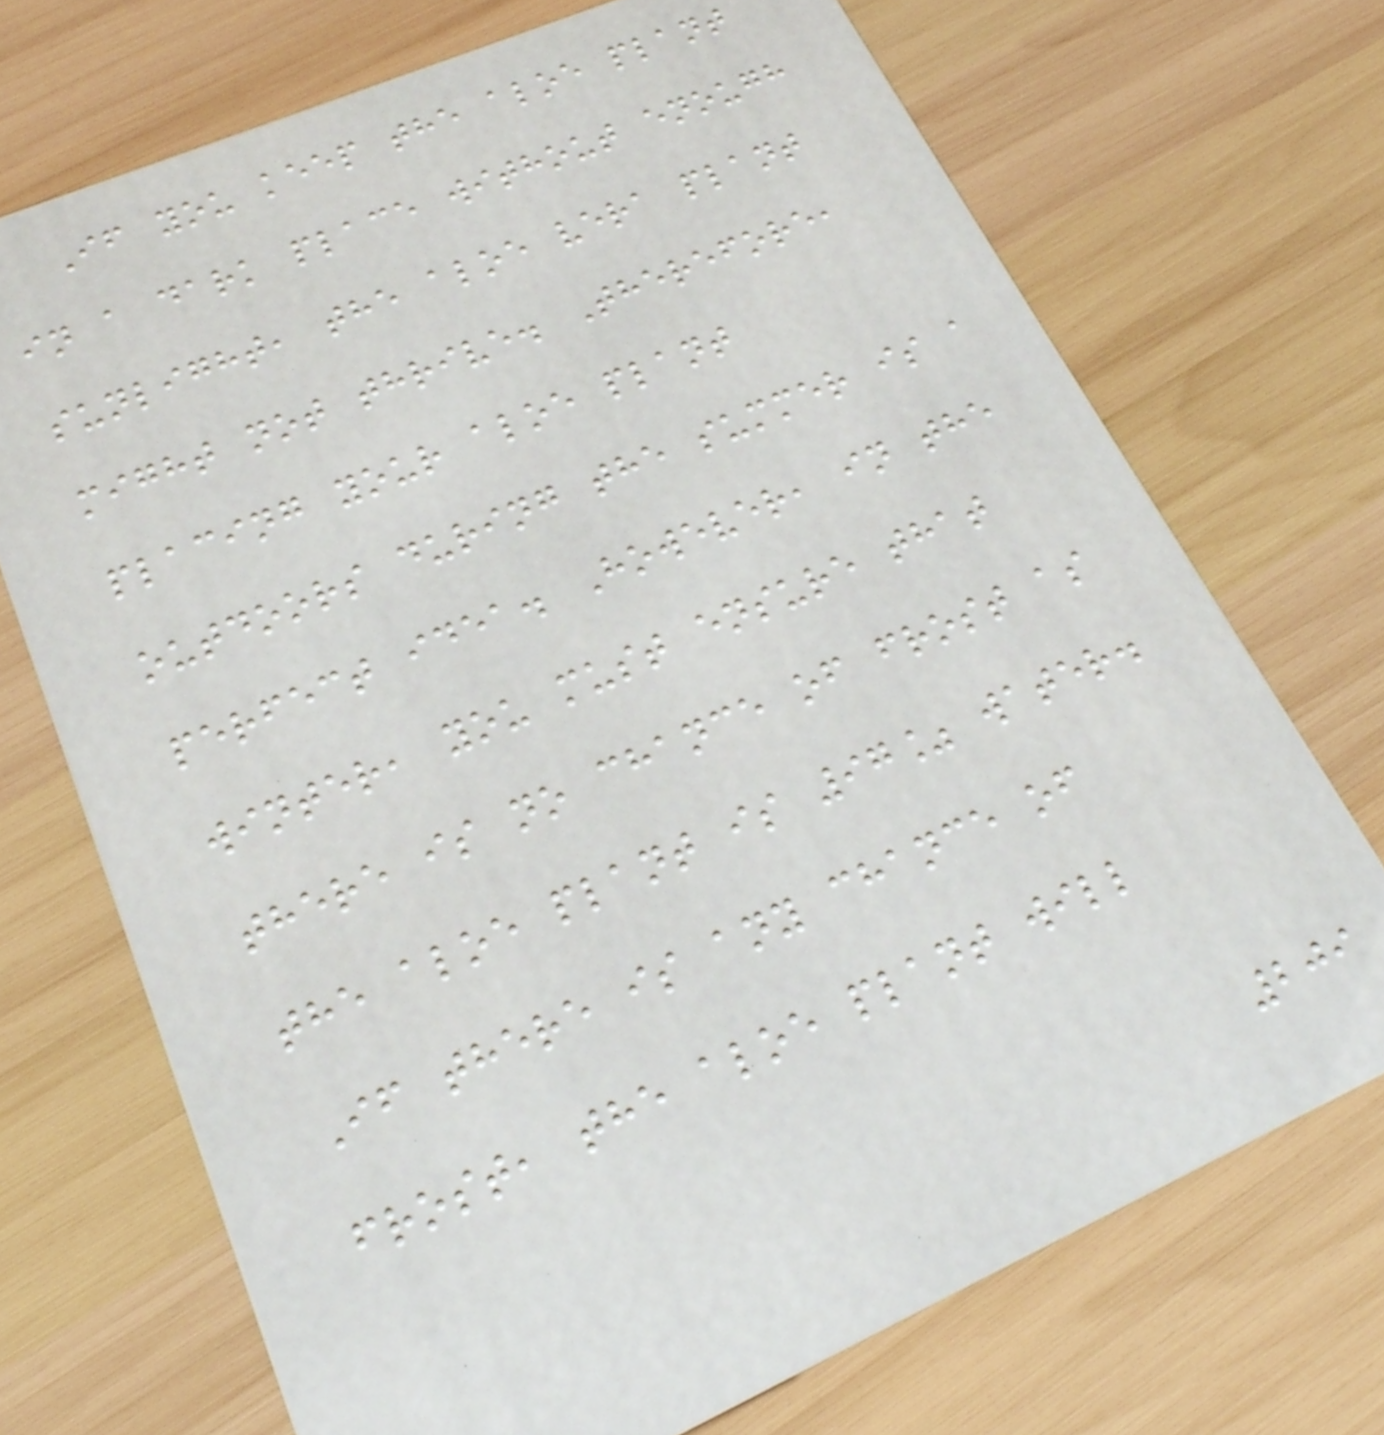If you keep the aloe plant
in a dark place without enough
sunlight, the aloe vera plant
might not thrive. Therefore,
placing your aloe plant
outdoors during the summer is a
perfect idea. However, in the
winter, you must ensure that
there is no chance of frost as
the aloe plant is 97% water.
If there is any chance of
frost, the aloe plant will
209
